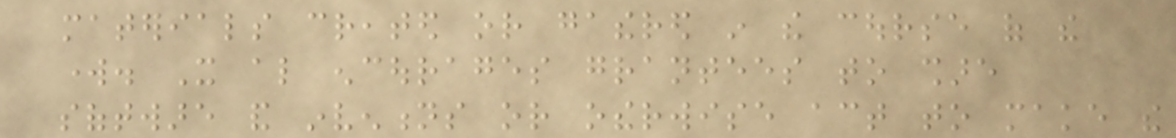materials created or gathered in the course of the
work. It also encourages grantees to share
software and inventions or otherwise act to make the
